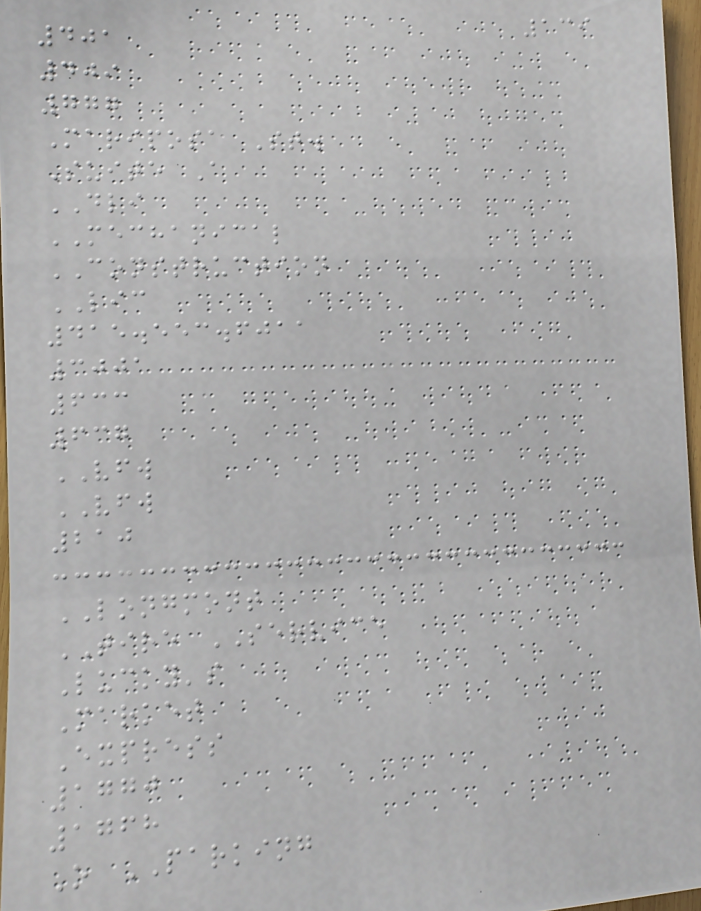139
401
409
777
Mariposa St.
Suite A
DLI
MECHANICAL
CONSTRUCTION
LIC
415.553.6011
3001
633
637
VFW
VFW
210
LONGMONT
TIRE SERVICE
Lucky's
Market
Express
1770
1768
O PARKING
